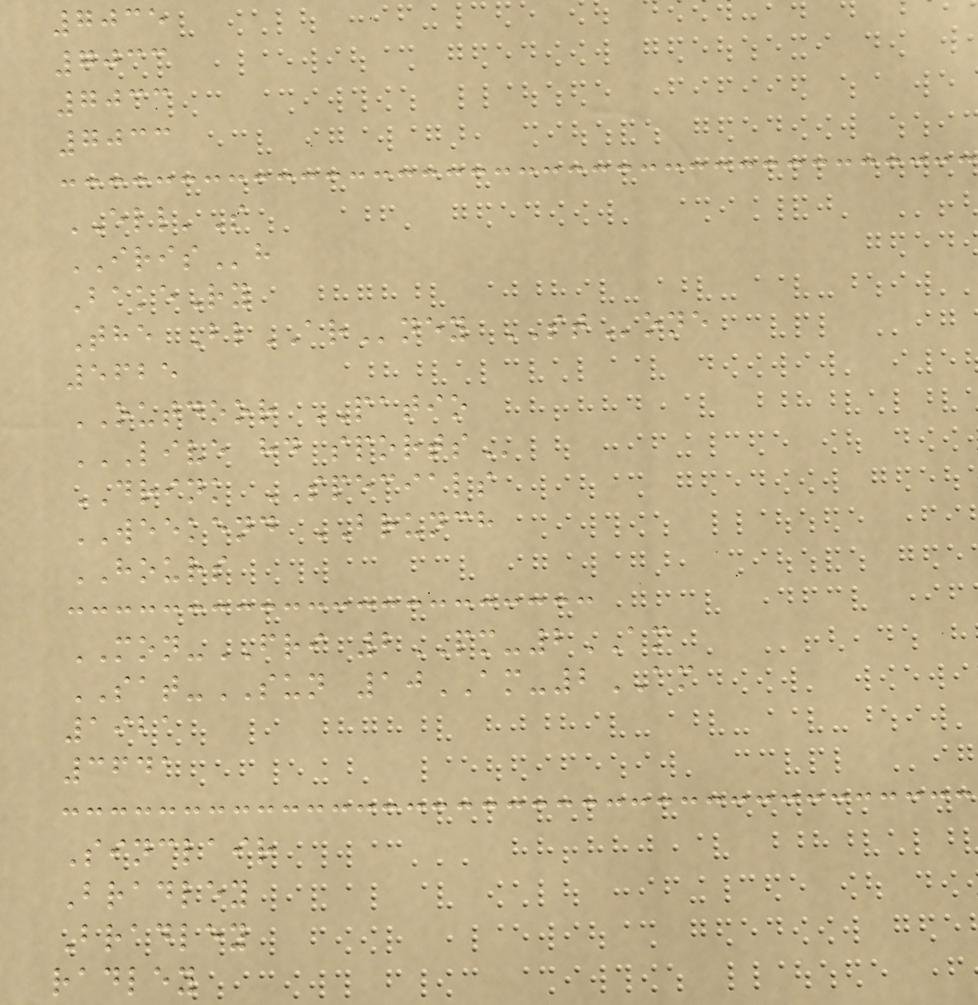7035
7033
7033
7033
ELL'S
IRISh
BakeRy
The BlARney STone
5625
OUTDOOR PATIO
LIVE HD SPORTS
DRINK SPECIALS
WEEKEND BRUNCH
HOURS
MON-FRI 2PM-2AM
SAT-SUN 10AM-2AM
1921
3641
Sinclair
Bradley
Bradley
radley
